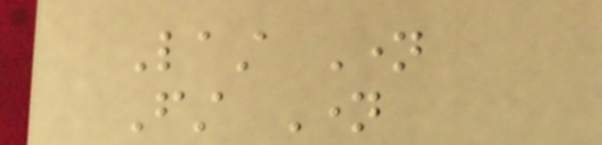Last Name
First Name
